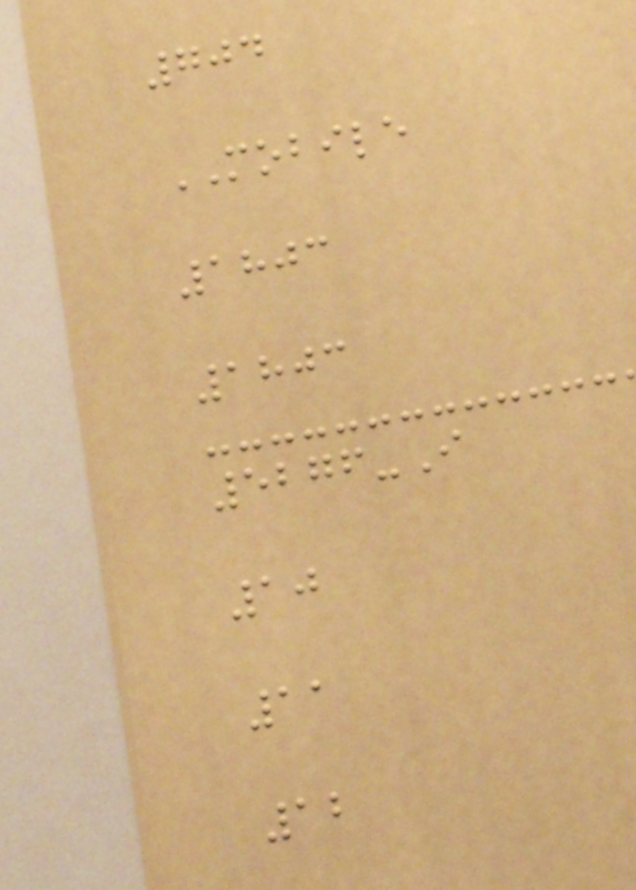704
MOBILE
1803
1803
5276-I
10
11
12
